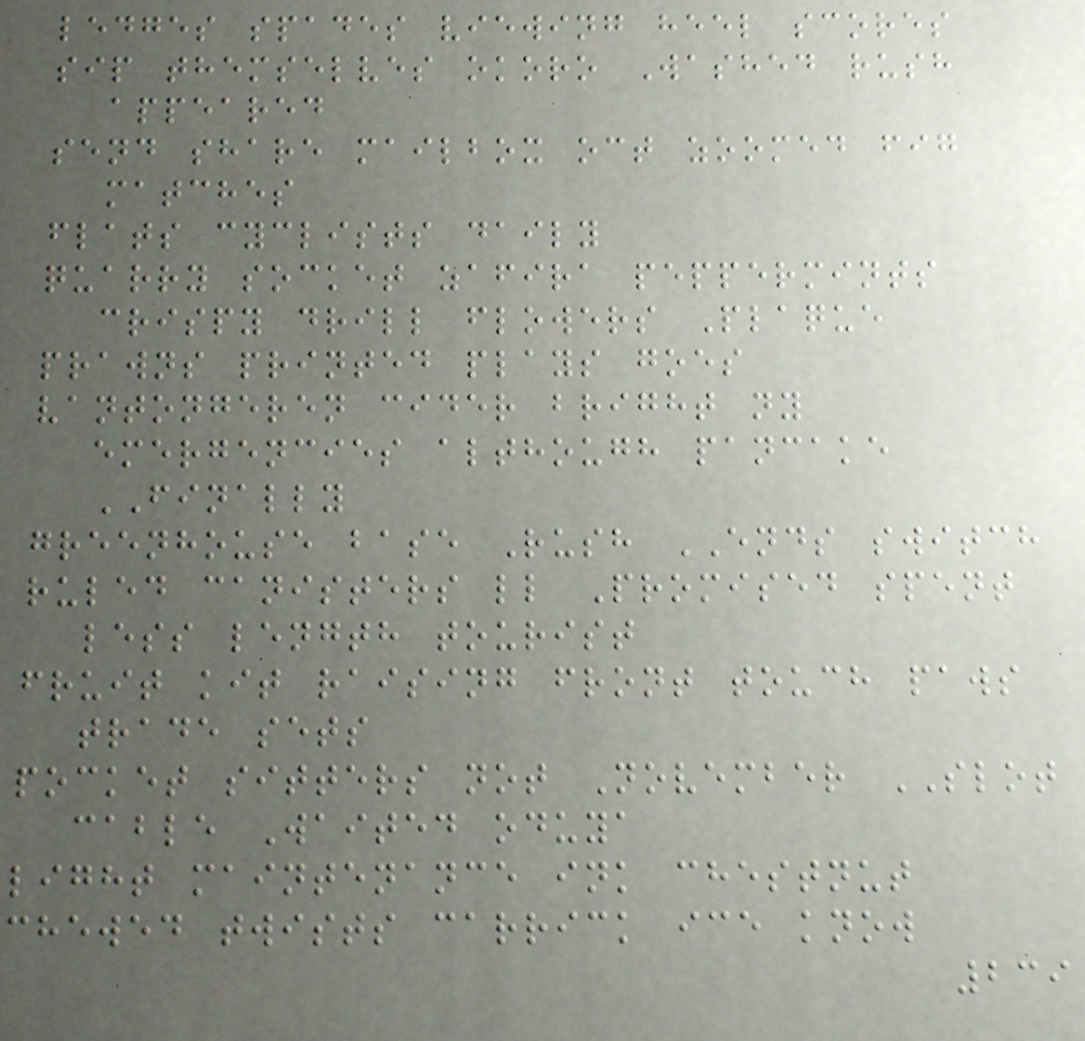ledges spades viewing heel scores
sip themselves okoro Washed rush
appeared
send share mailbox oct zoomed fig
matches
flats cyclists daily
quarry socket zafira peppermints
crispy drill flowers Plaque
prawns printed plays goes
vantongeren cider bright ny
emergencies although pancake
FINALLY
greenhouse base Rush ENDS switch
ruled canisters ll Promised spent
less length tourist
fruit kit raising front touch paws
trade sets
pocket sitters not November SLOT
cable Waited oduya
light maintenance ink chestnut
chewed twists carrick ice know
239
